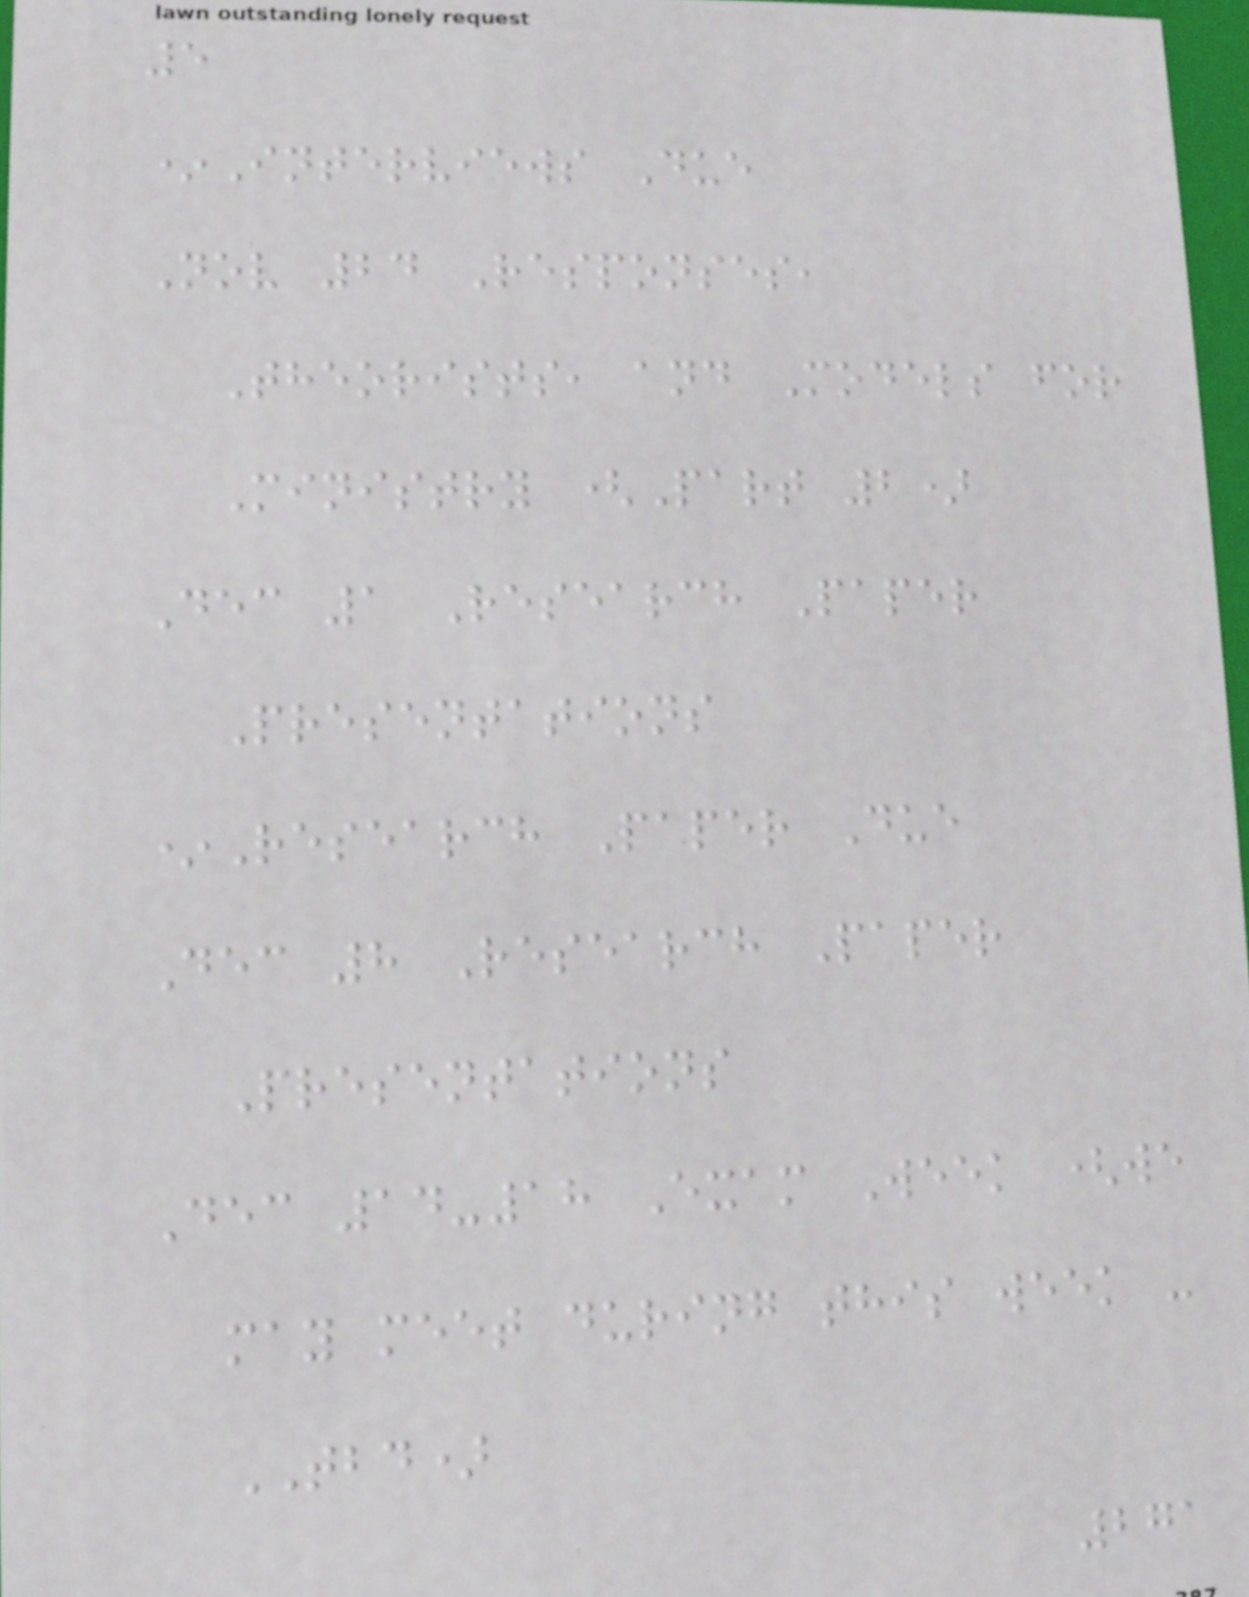5
*Interviews Due
Nov 24 Responses,
Theorists, and Models for
Ministry (Part 2)
Dec 1 Research Paper
Presentations
*Research Paper Due
Dec 8 Research Paper
Presentations
Dec 14-18 Exam Week (we
may meet during this week -
TBD)
271
